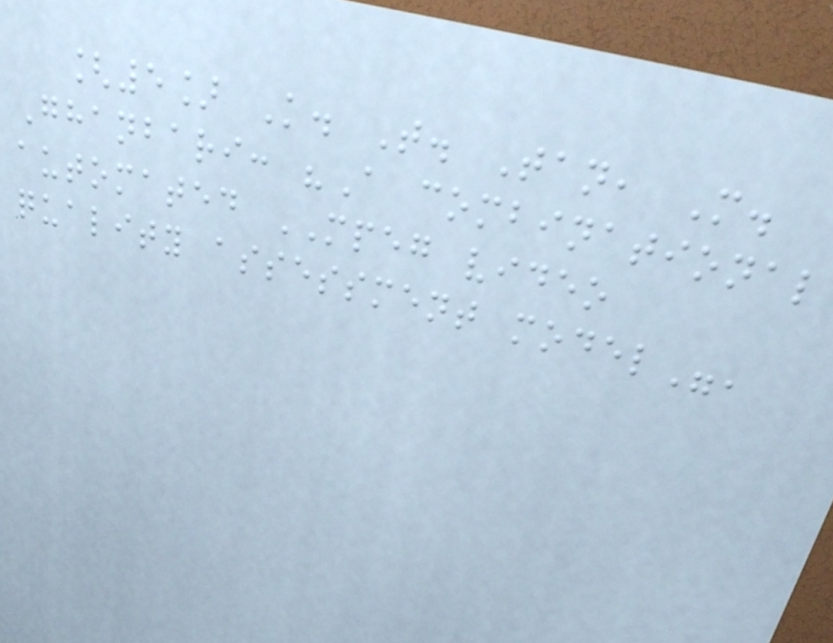[5] K. T. Tan, M.
Ghanbari: "A combinational
automated MPEG video
quality assessment model",
